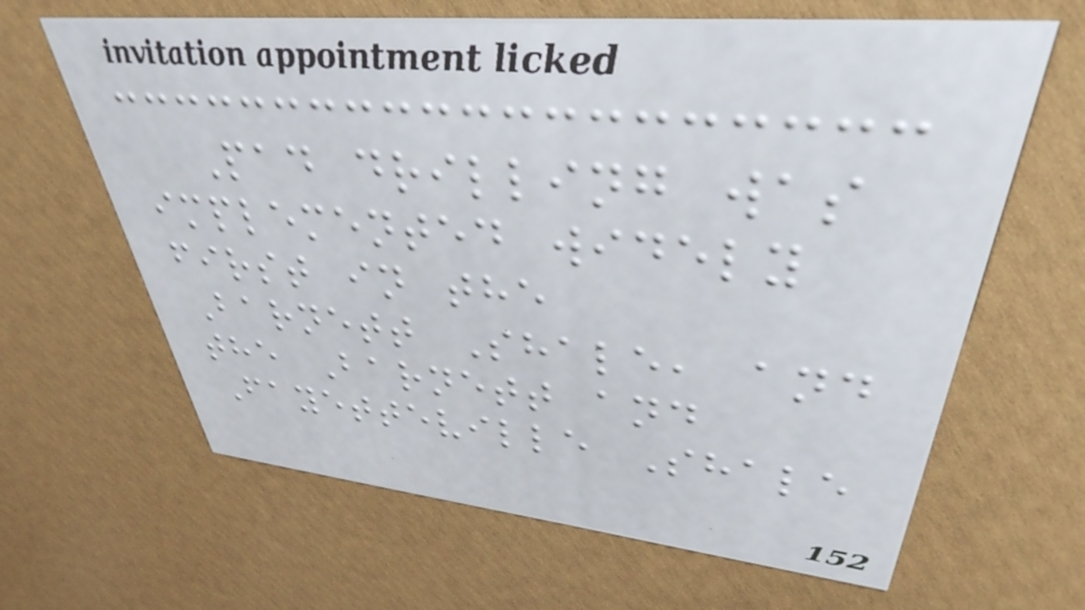Pad drilling was
implemented widely
first in the
Barnett Shale, and
the Barnett and
Fayetteville Shale
